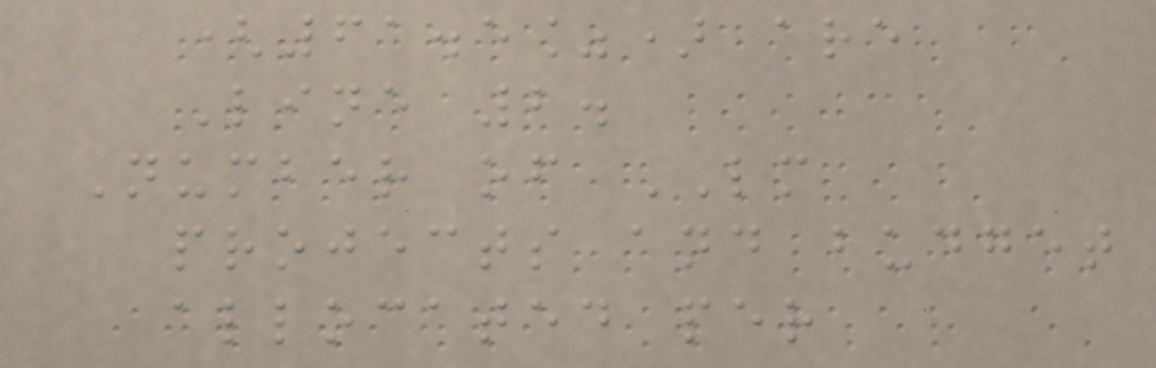(61.5%) are
Line 2.
Number of LM
projects and budget
allocated per
